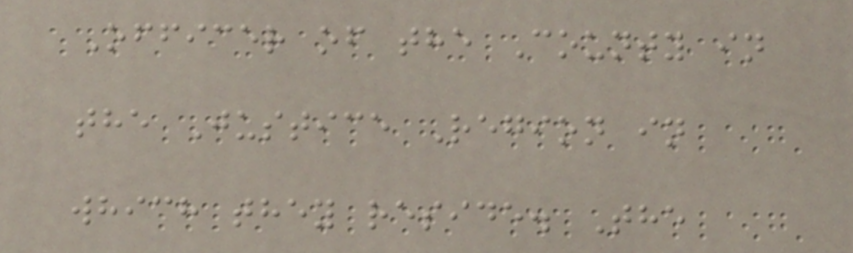Officer of the County in
the Justice Region in
which they reside. The
